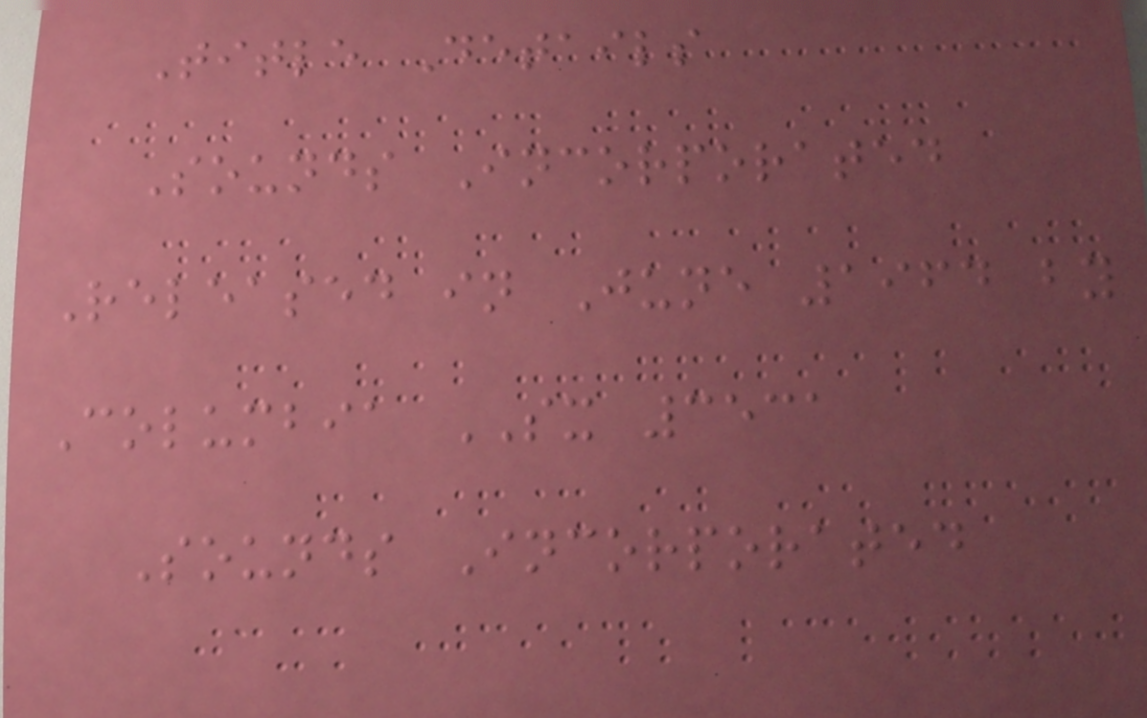Title Details
Sounds Incorporated
Released in June 1964 by
Columbia SX 3531
Sounds Incorporated
